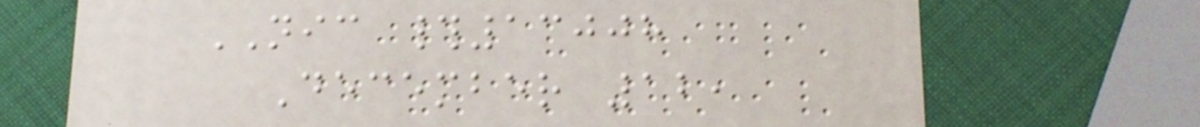NIC #13008
December 12,
